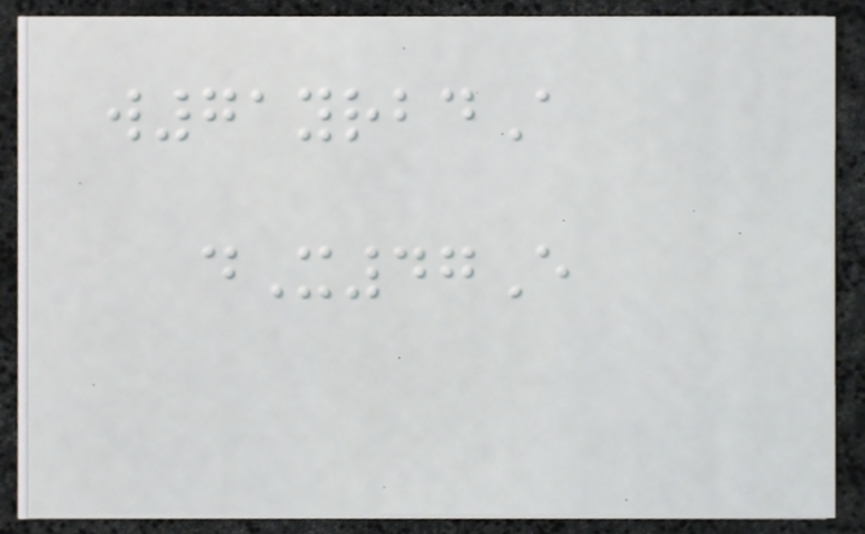w71yrbdA
dX47E
